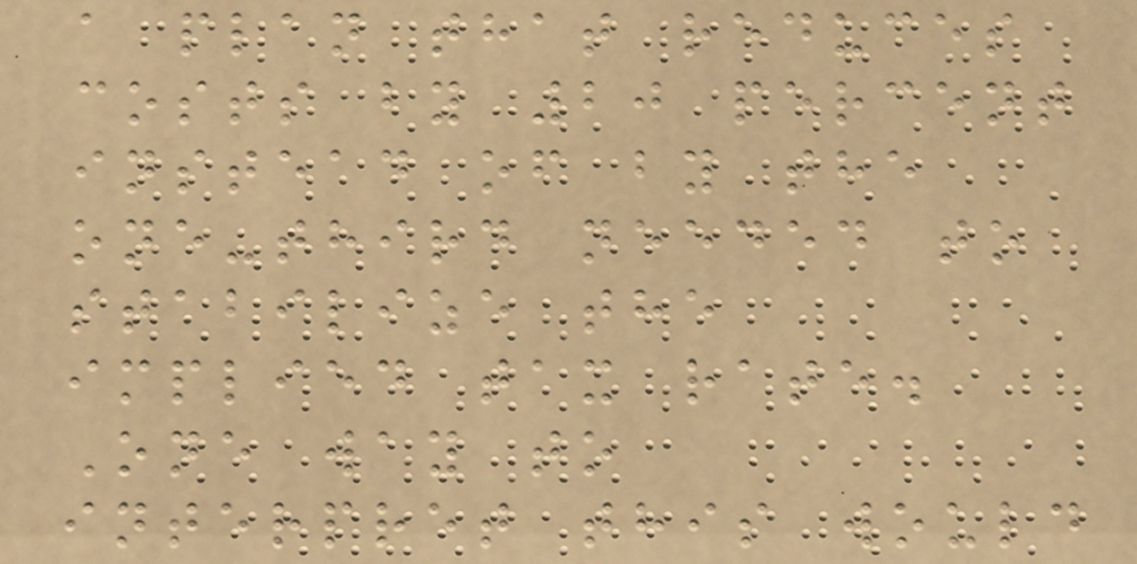a plan that reduces
costs by 20 percent
instead of by the
one-third needed to
stabilize the
implied tax rate.
One way to
interpret this would
